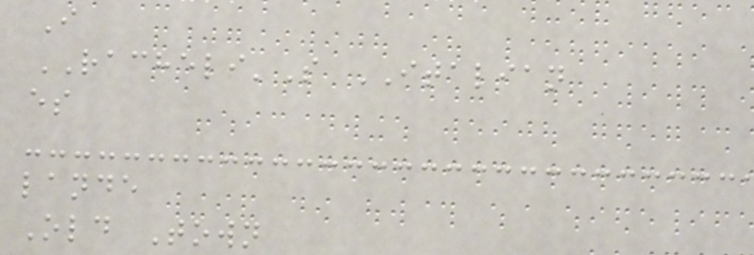I
RACHELI'S ITALIAN
es
lande
Old Town
